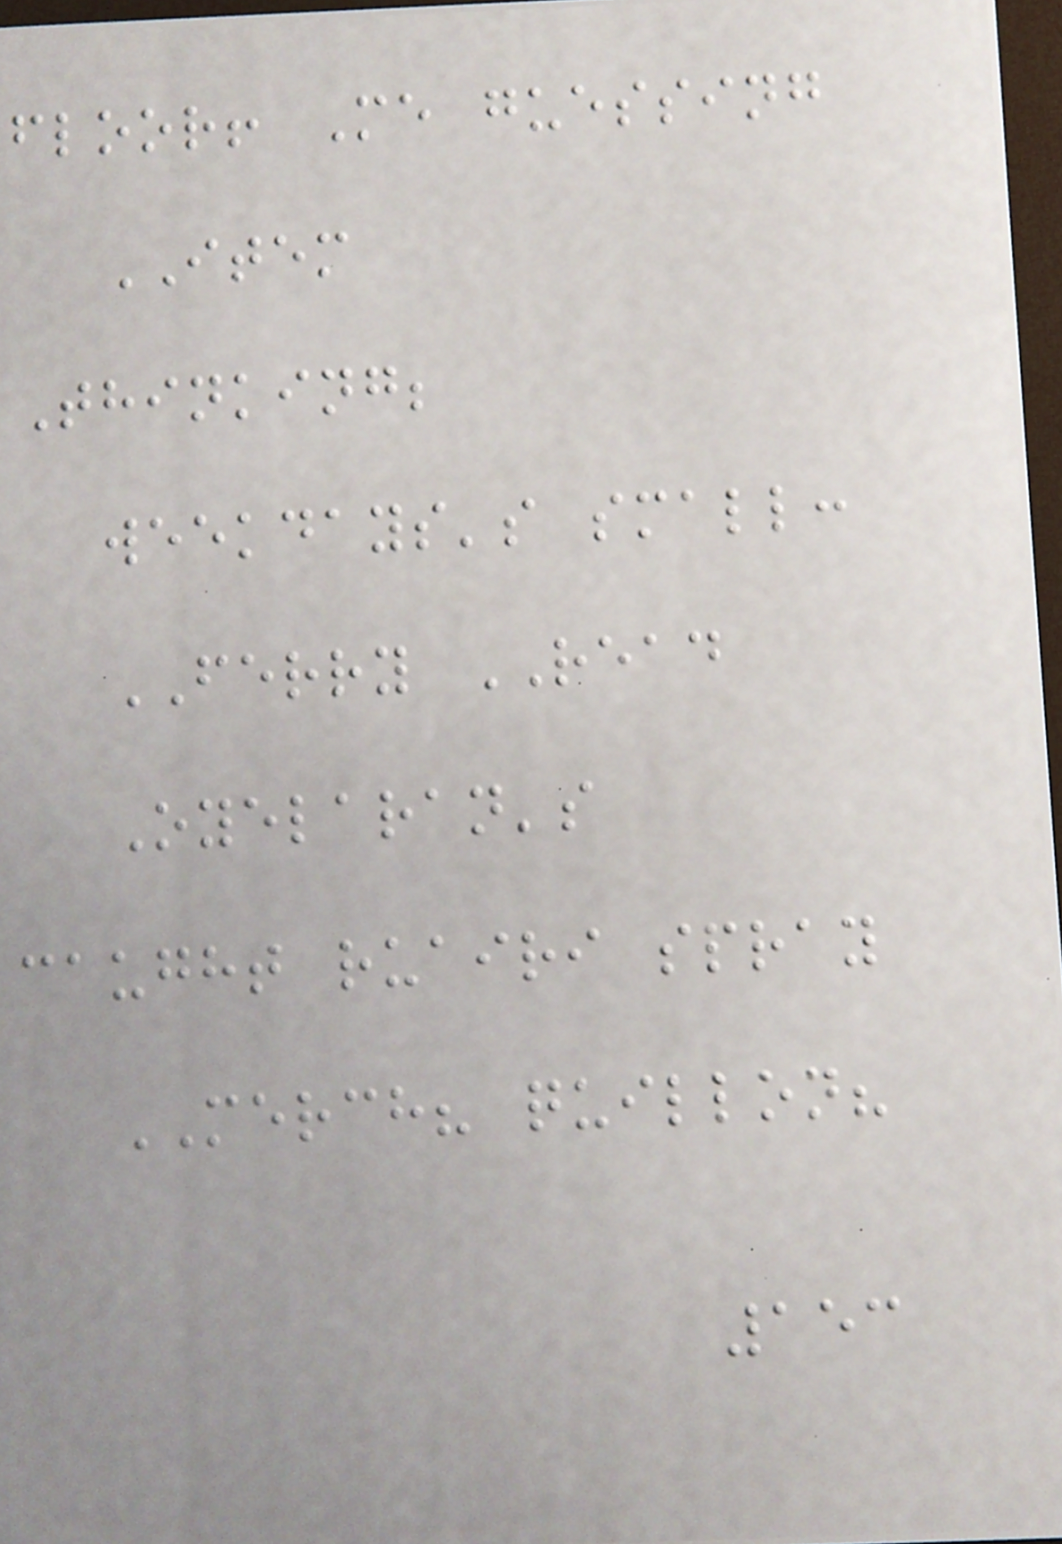floor! Me guessing
ITEM
Thinking;
weekdays's small:
FERRY READ
Oyelaran's
caught ruairi spray
MERCH? quillon?
153
